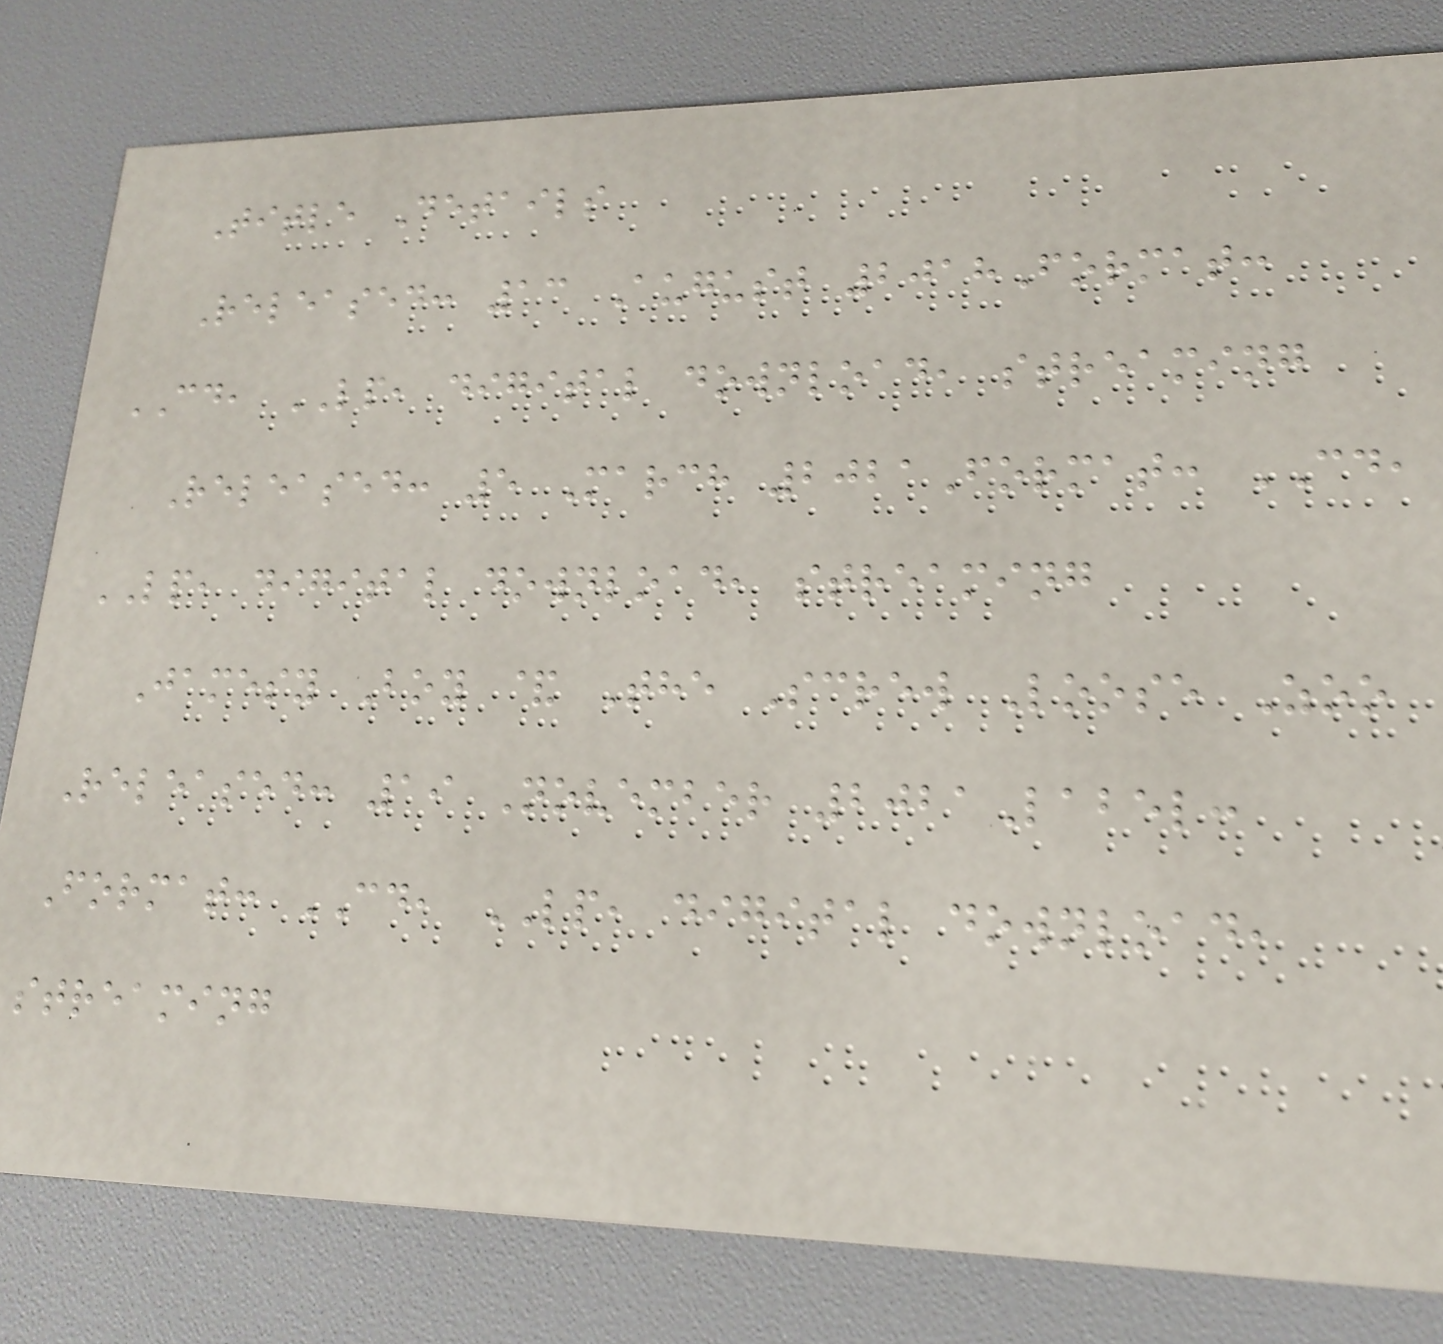Title Details
Released: 13 August 2018Format:
CD, LP, digital download, streaming
Released: 5 March 2021Format: CD,
LP, digital download, streaming
Jamesy Boy & The Screw Loose Zoo
Released: 19 November 2021Label:
Format: CD, LP, digital download,
streaming
